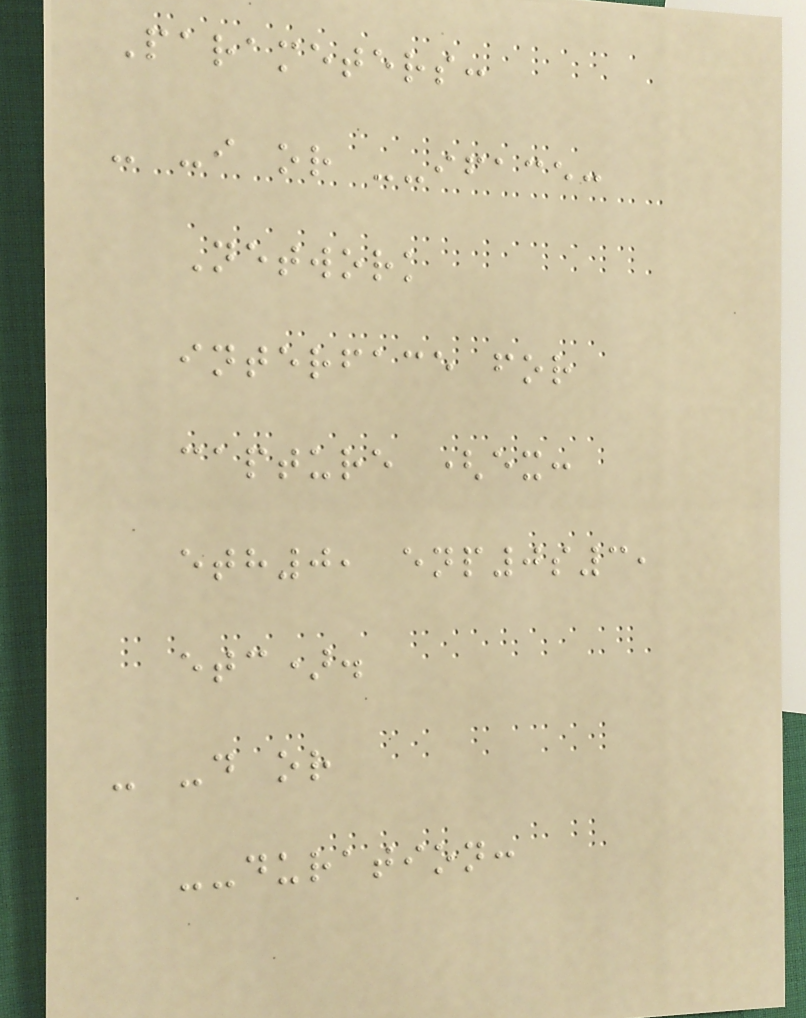Parameters:
- -i or --iface:
Network
interface for
capture (ex:
eth0, enp0s3,
etc).
- -d or
--duration:
